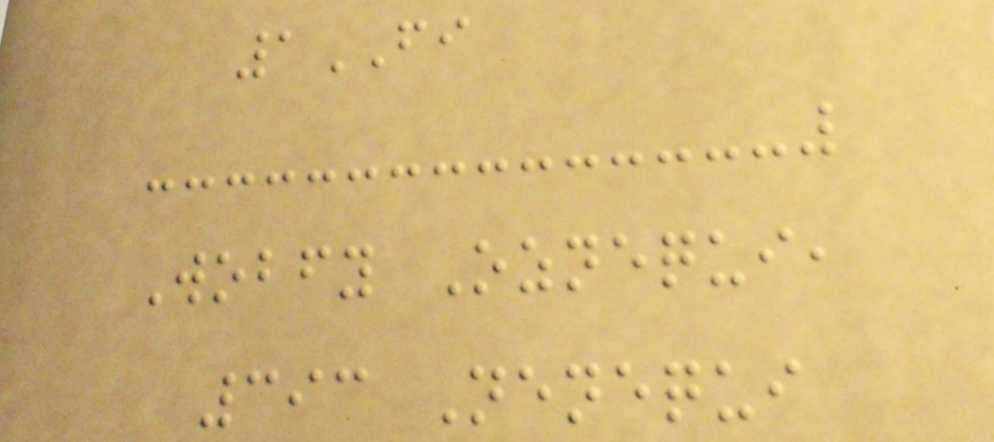1FI
Wobfy Oznequi,
393 Nenequi
